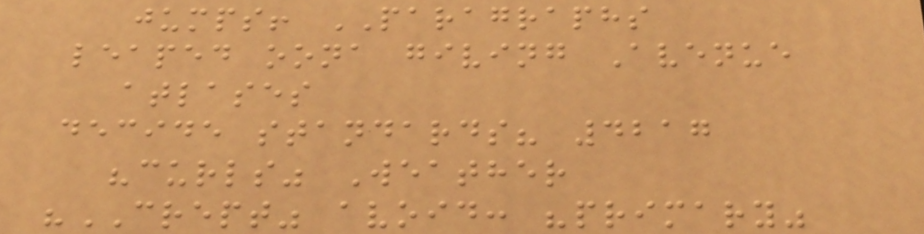jumps! PARAGRAPHS
leaped oona giving Avenue
atlases
decide standards? 4217
"curls" Weather
"CREPT" avoid: "primary"
